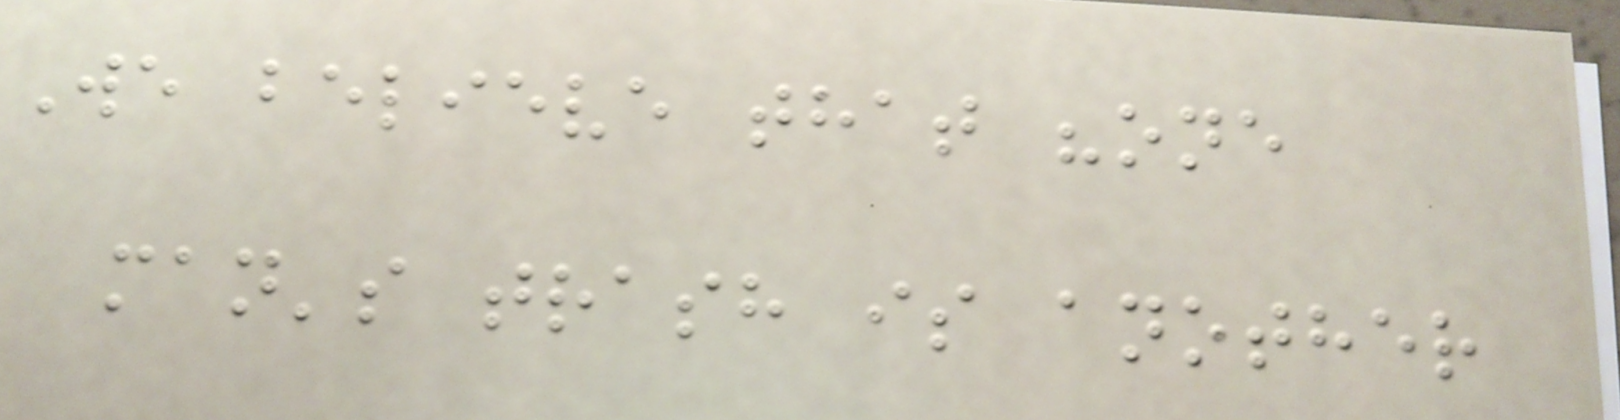We believe that "one
man's trash is another
